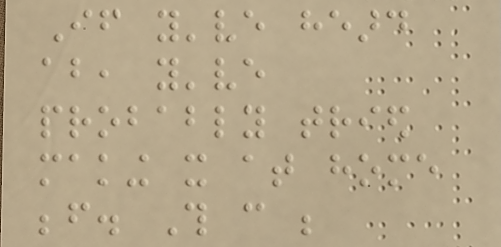If you've heard
about, you've
probably tried
making it at home
before. This can be
